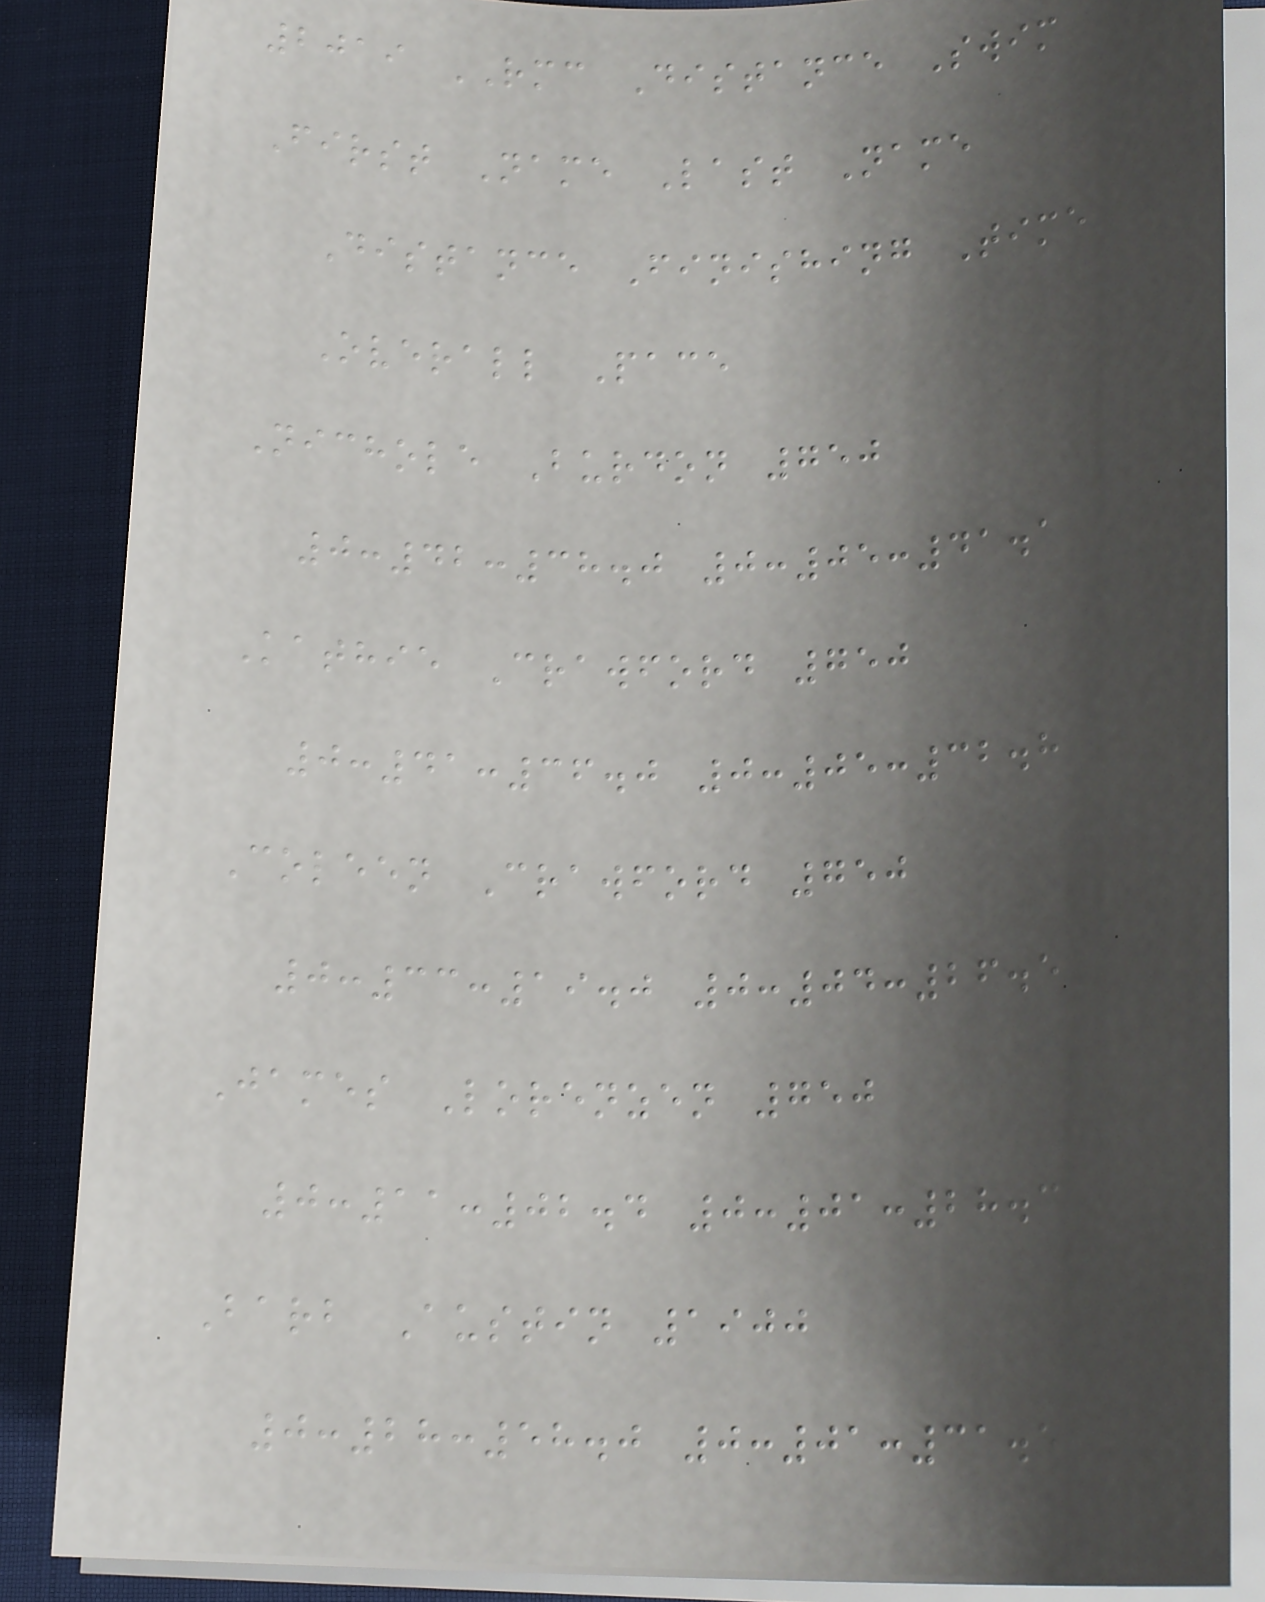2019 RMC Distance Swim
First Name Last Name
Distance Finishing Time
Overall Pace
Nichole Burdon 750
0:42:38.0 0:05:41.1
Kathie Crawford 750
0:41:36.0 0:05:32.8
Coleen Crawford 750
0:33:19.0 0:04:26.5
James Lorenzen 750
0:11:02.4 0:01:28.3
Barb Austin 1900
0:28:58.0 0:01:31.5
